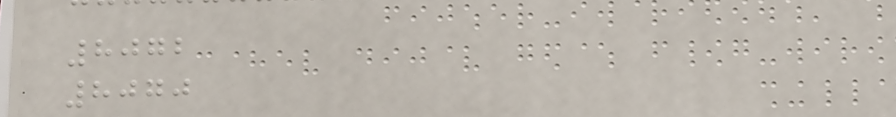8072
8070
